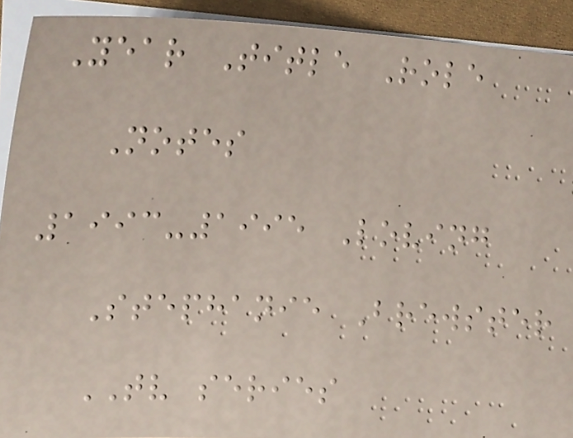Year Title Role
Notes
1993-1995 Loving
Stephanie Brewster
TV series
